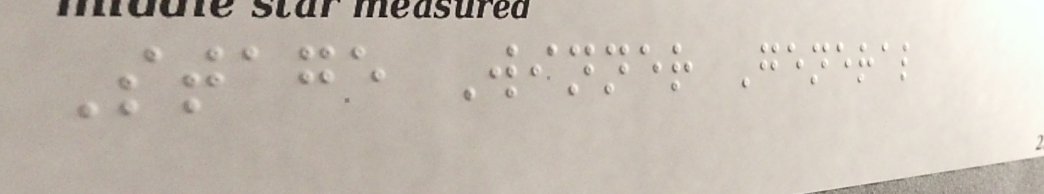Stage Winner General
